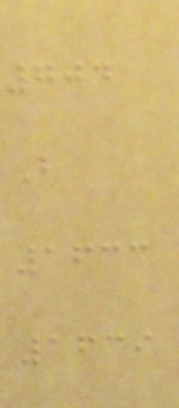704
B
1633
1639
